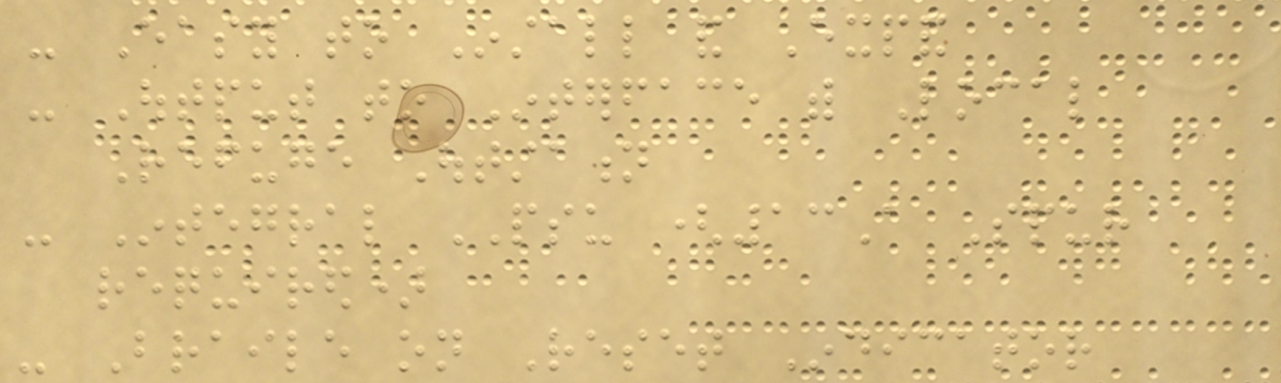- Easy to Install and Expand
- Output to Interface with Local
Refuge Outstation
- Integral PSU (13A Spur
required)
- Braile on Reset Indicator
